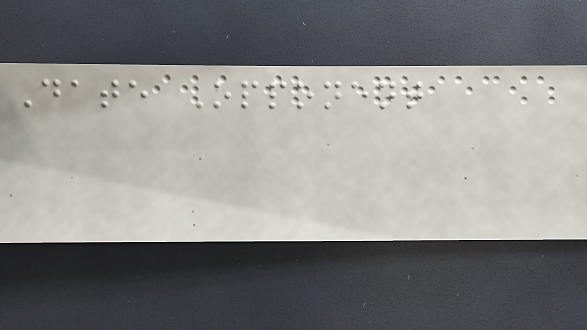Date Opponent
